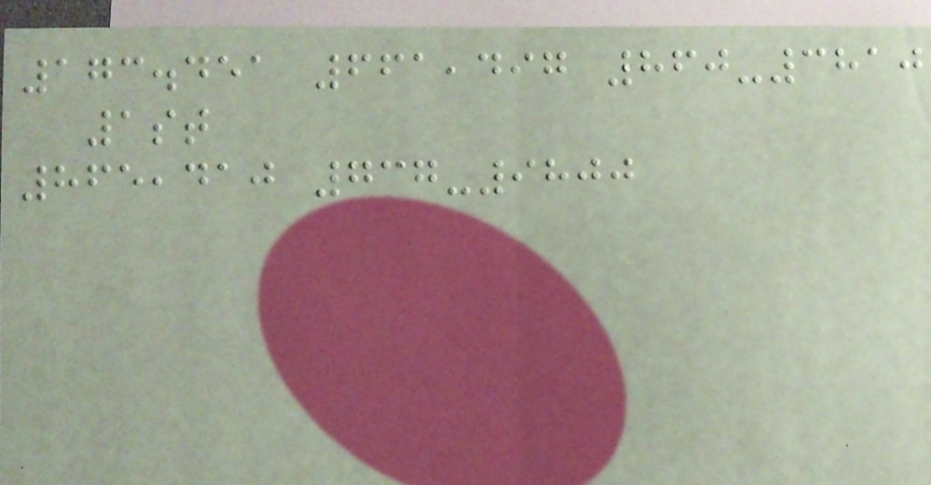173.451 661,497 860-3810
1st
865,410 737-9800
